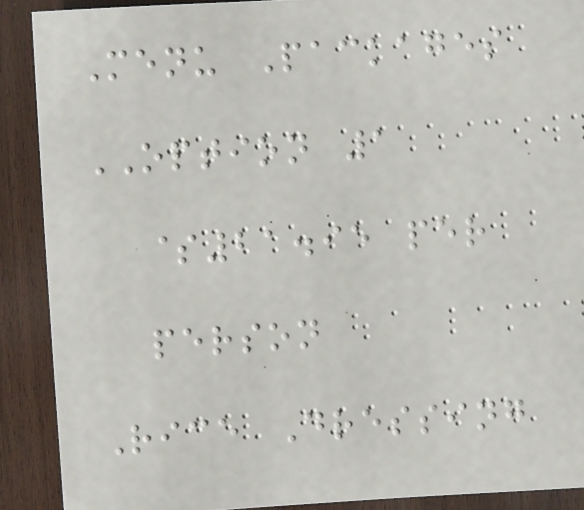Menu Packages
OPTION 1
$21.95 per
person
Rice Dressing
